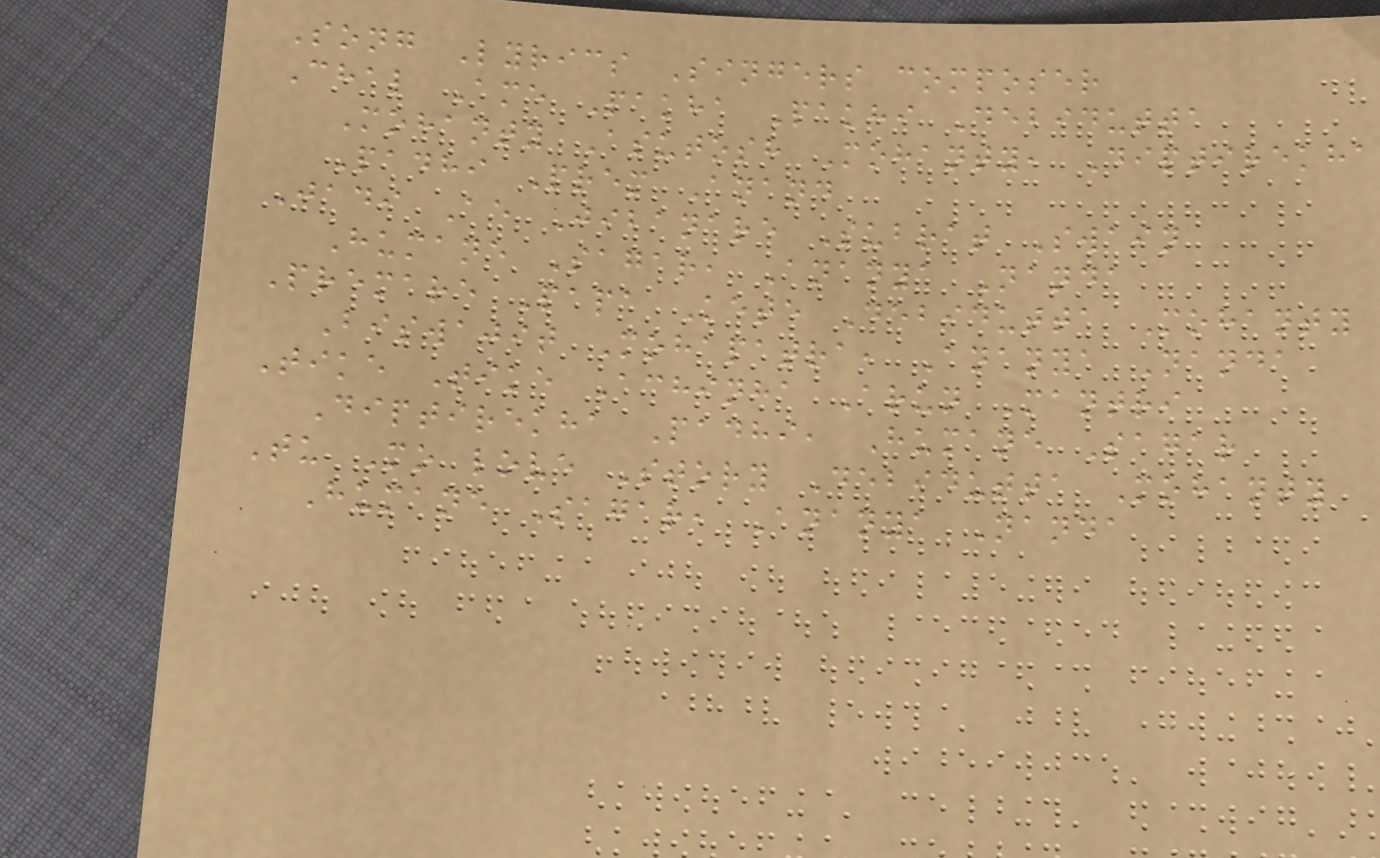Song Lyrics Singers composer
Chal Ame Pakha Pakhi Debidutta
Mohanty Asutosh Mohanty, Diptirekha
Padhi Prem Anand
Jadi Ae Jibanare Subrat Swain
Humane Sagar, Ananya Nanda
Premare Papa Kete Debidutta Mohanty
Biswajit Mohapatra, Ananya Nanda
Tike Tike Achinha Arun Mantri
Diptirekha Padhi, Humane Sagar
Tu Mo love Story Debidutta Mohanty
Humane Sagar, Ananya Nanda
